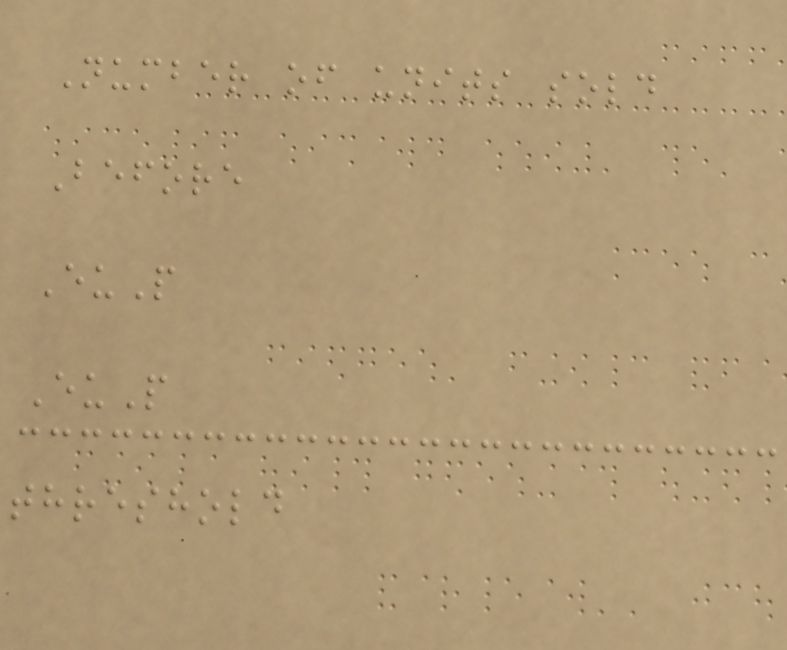Number of units sold
Before
EuP
EuP
threshold
